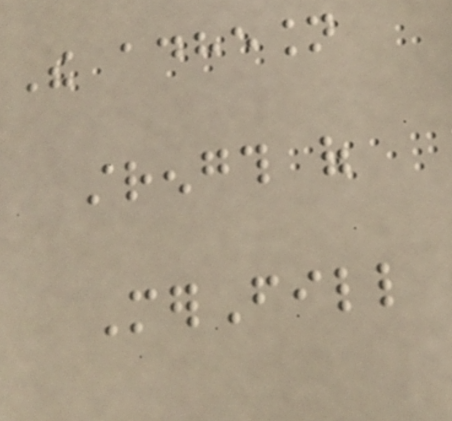The adhesion
strength of
MerFill
